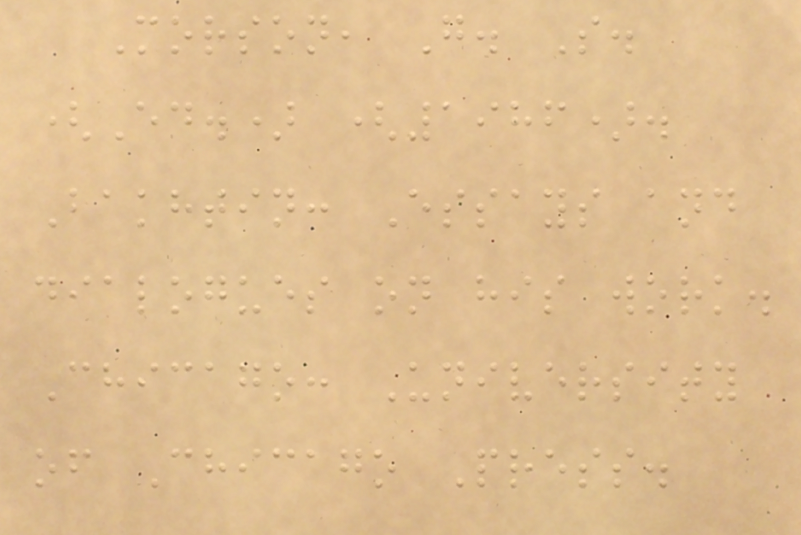Morson, G. S.
(Ed.) (1986).
Bakhtin: Essays and
dialogues on his work.
Chicago: University
of Chicago Press.
